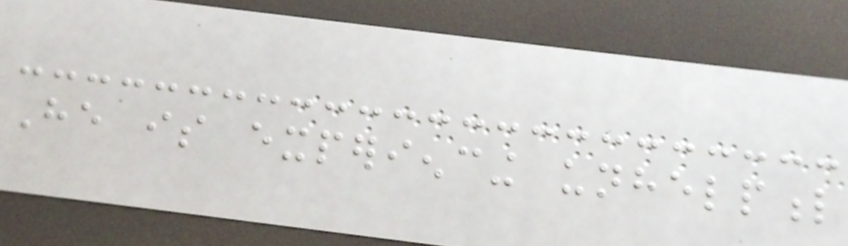He is experiencing unhelpful
